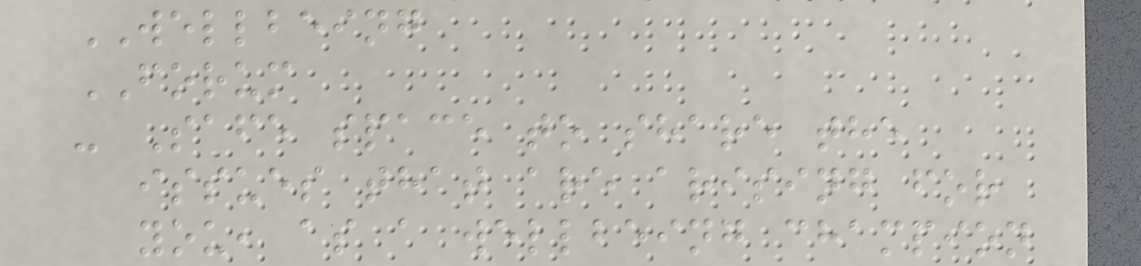WELLBEING
FORUM
- Safe space to share the
issues that are arising for
you, as a wellbeing champion
